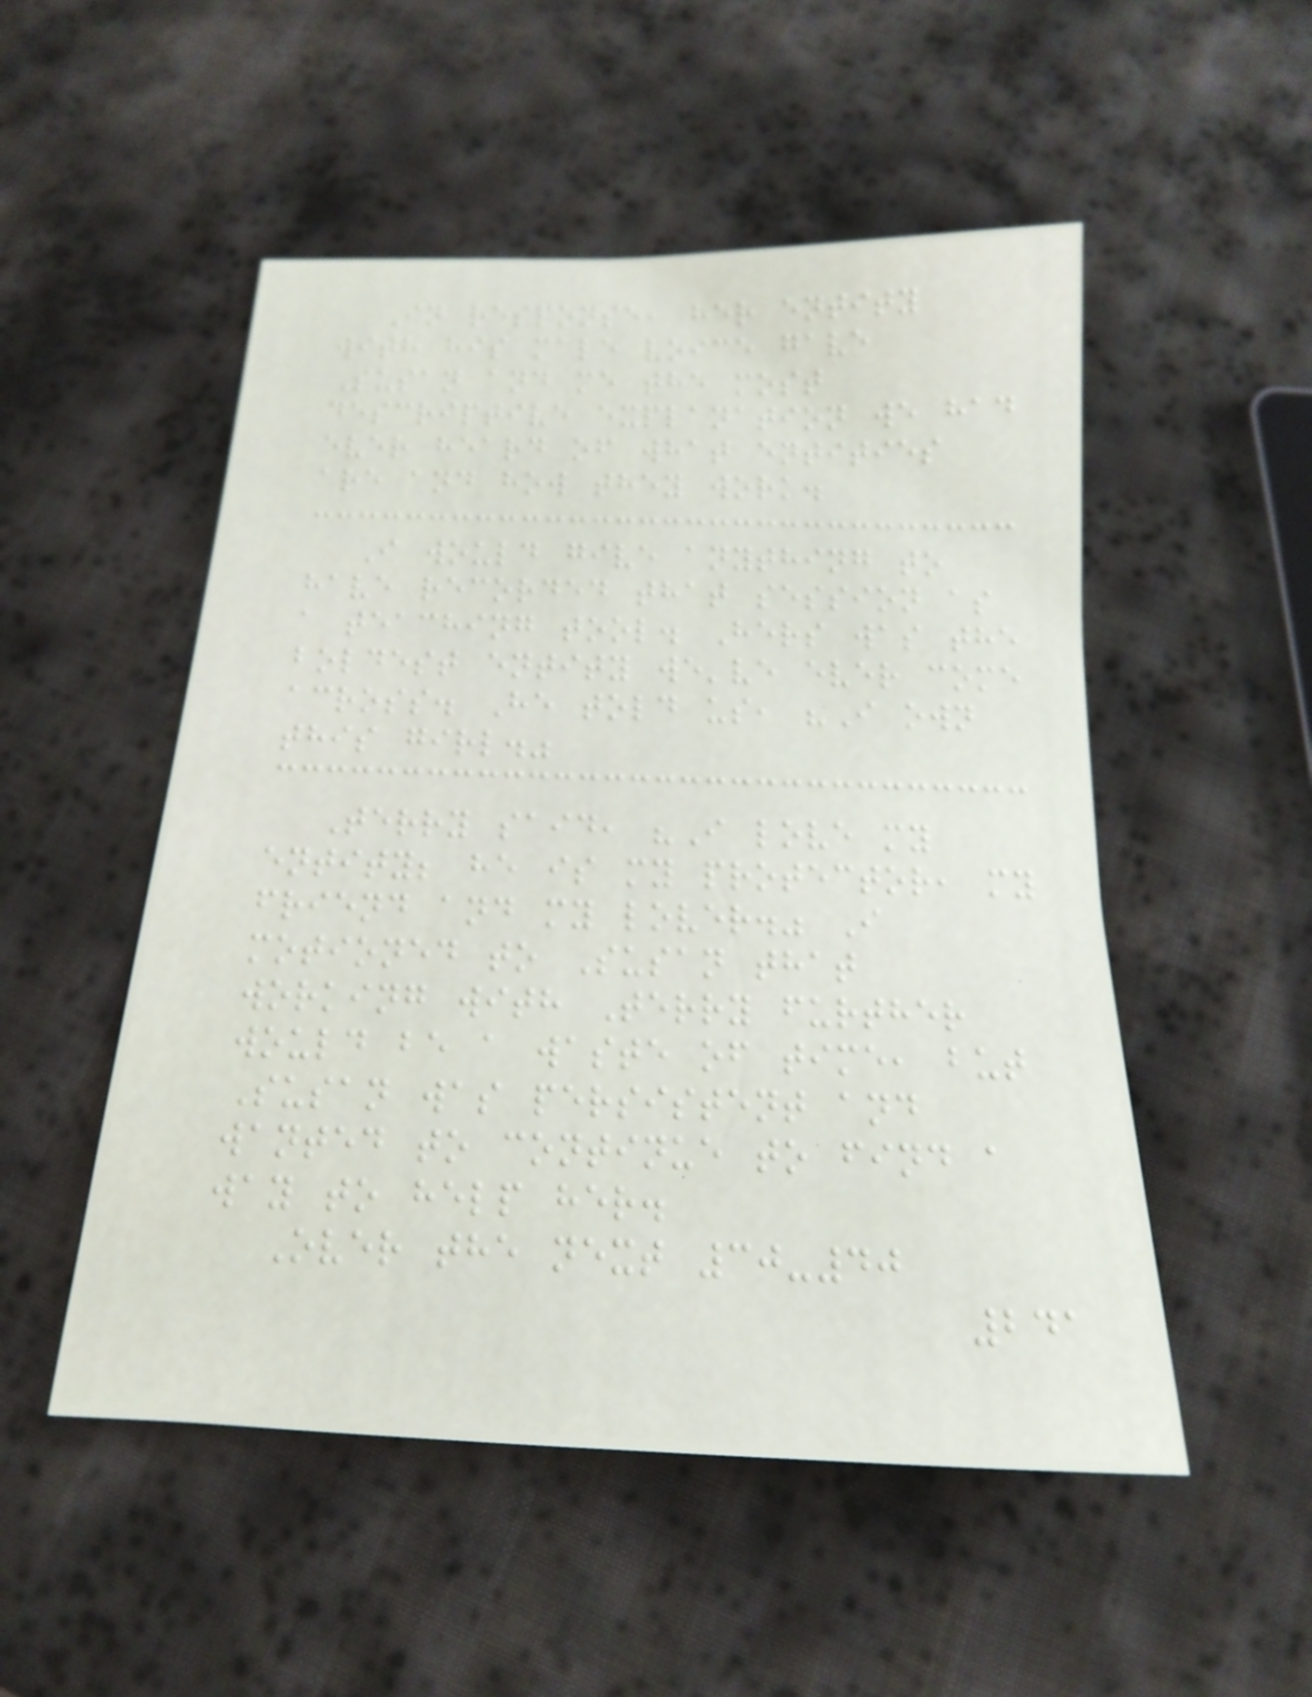In response, her entity
with his male voice gave
Susan and me the most
descriptive explanation we had
ever heard of what entities
are and how they work.
I would give anything to
have recorded that session as
a teaching tool. Hers was the
boldest entity we've ever come
across. He told us, "I own
this girl."
Terry said, "I love my
entity; he is my protector, my
friend and my lover." I
motioned to Susan that
working with Terry further
would be a waste of time, but
Susan was persistent and
wanted to continue to find a
way to help her.
Over the next 30-40
241
